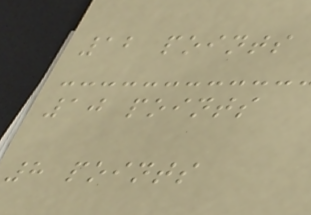12 points
10 points
8 points
